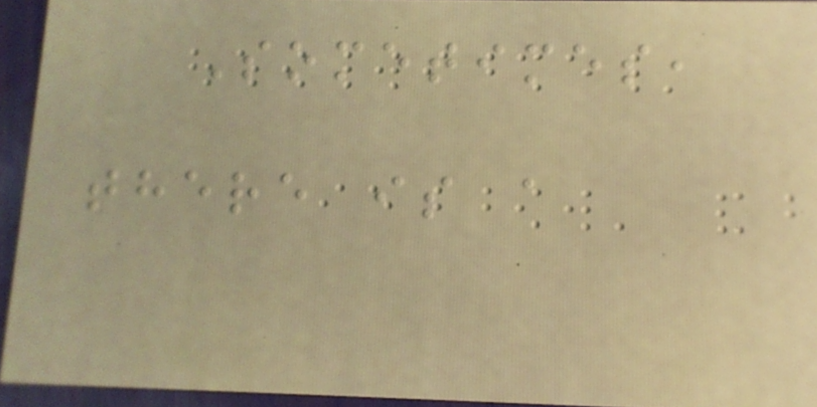Sometimes,
there is a
